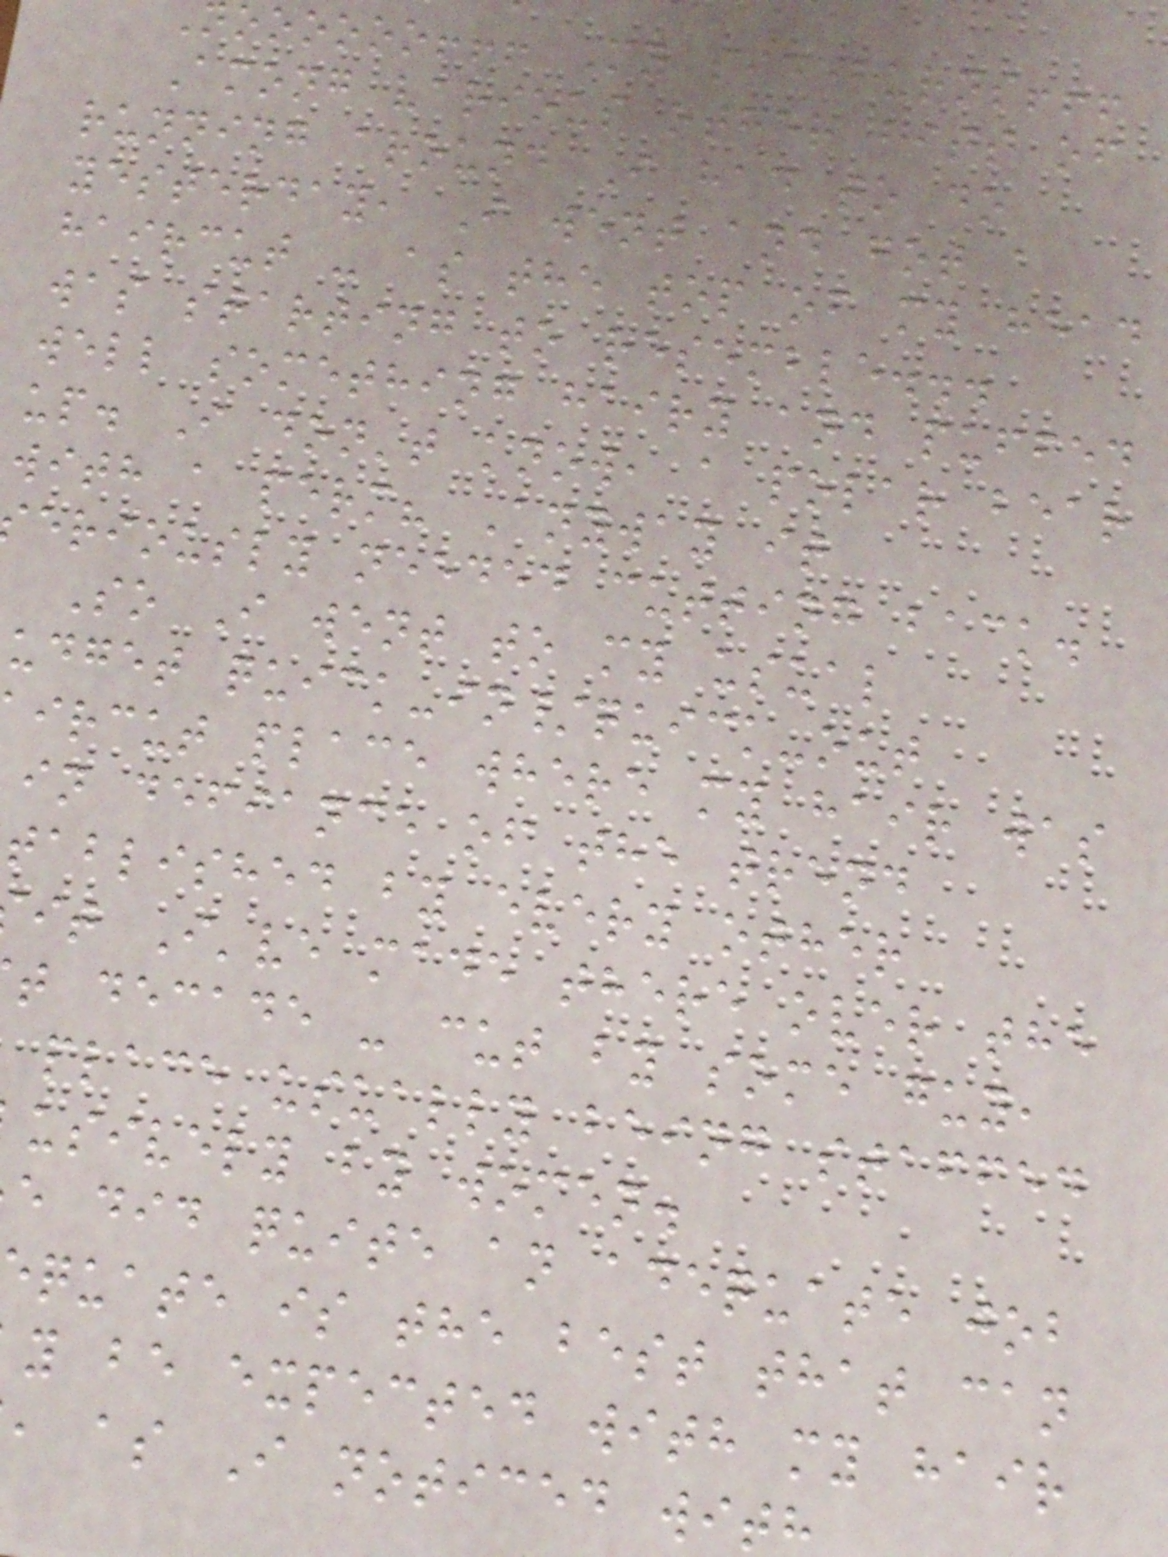noooooo!!! My sideburns!!!
Among various other bits of
running around I had to do
yesterday, I went and got a
haircut - as the top of my head
was starting to resemble...
well something hairy and puffed
up. I don't know, a polar bear
with a perm? Anyway it
eriously needed cutting back.
So I went to my usual
udget quick-in/quick-out
ircut place where my hair was
in defiance of the trend
tablished by every other
it I've made there over the
t decade - cut by some guy,
place usually being staffed
usively by women.
e did quite an adequate job
quate is the best that can
y be expected with my hair
, as I noticed wit
